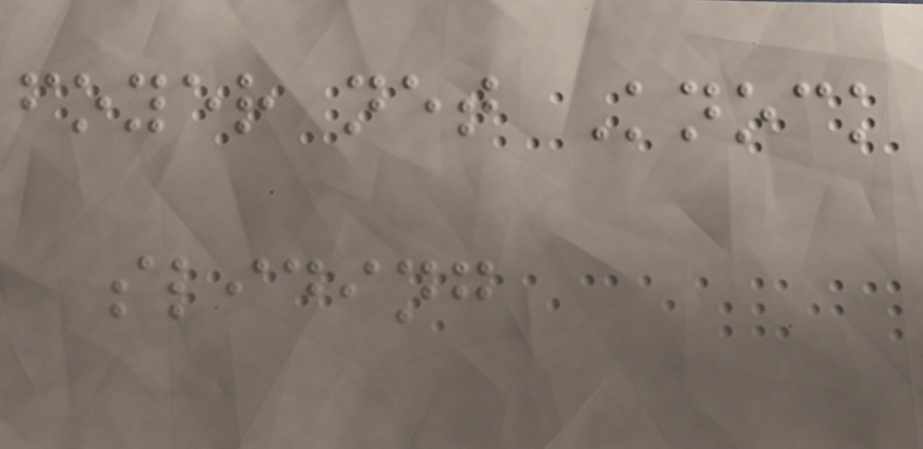foyer net Knock
sliding
